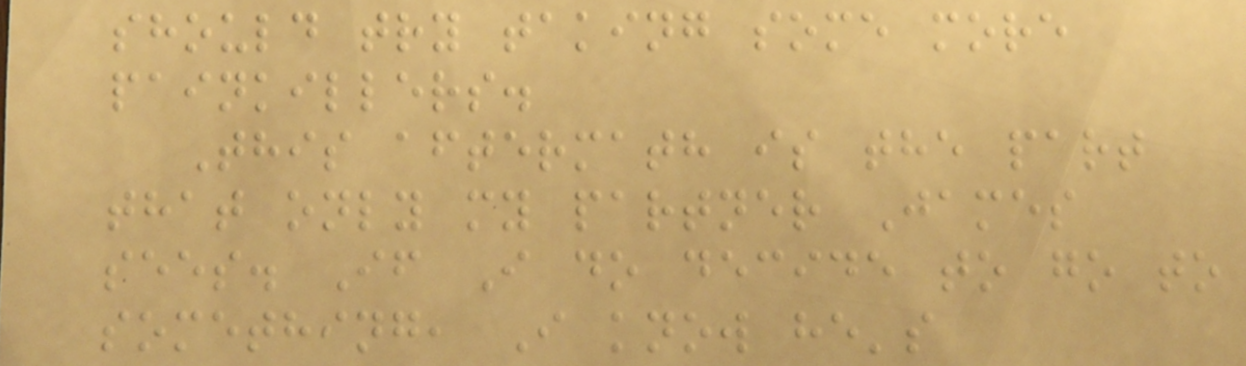should try taking some more
painkillers.
This aftermath is the part
that only my partner James
sees. If I do decide to go to
something, I know he's
